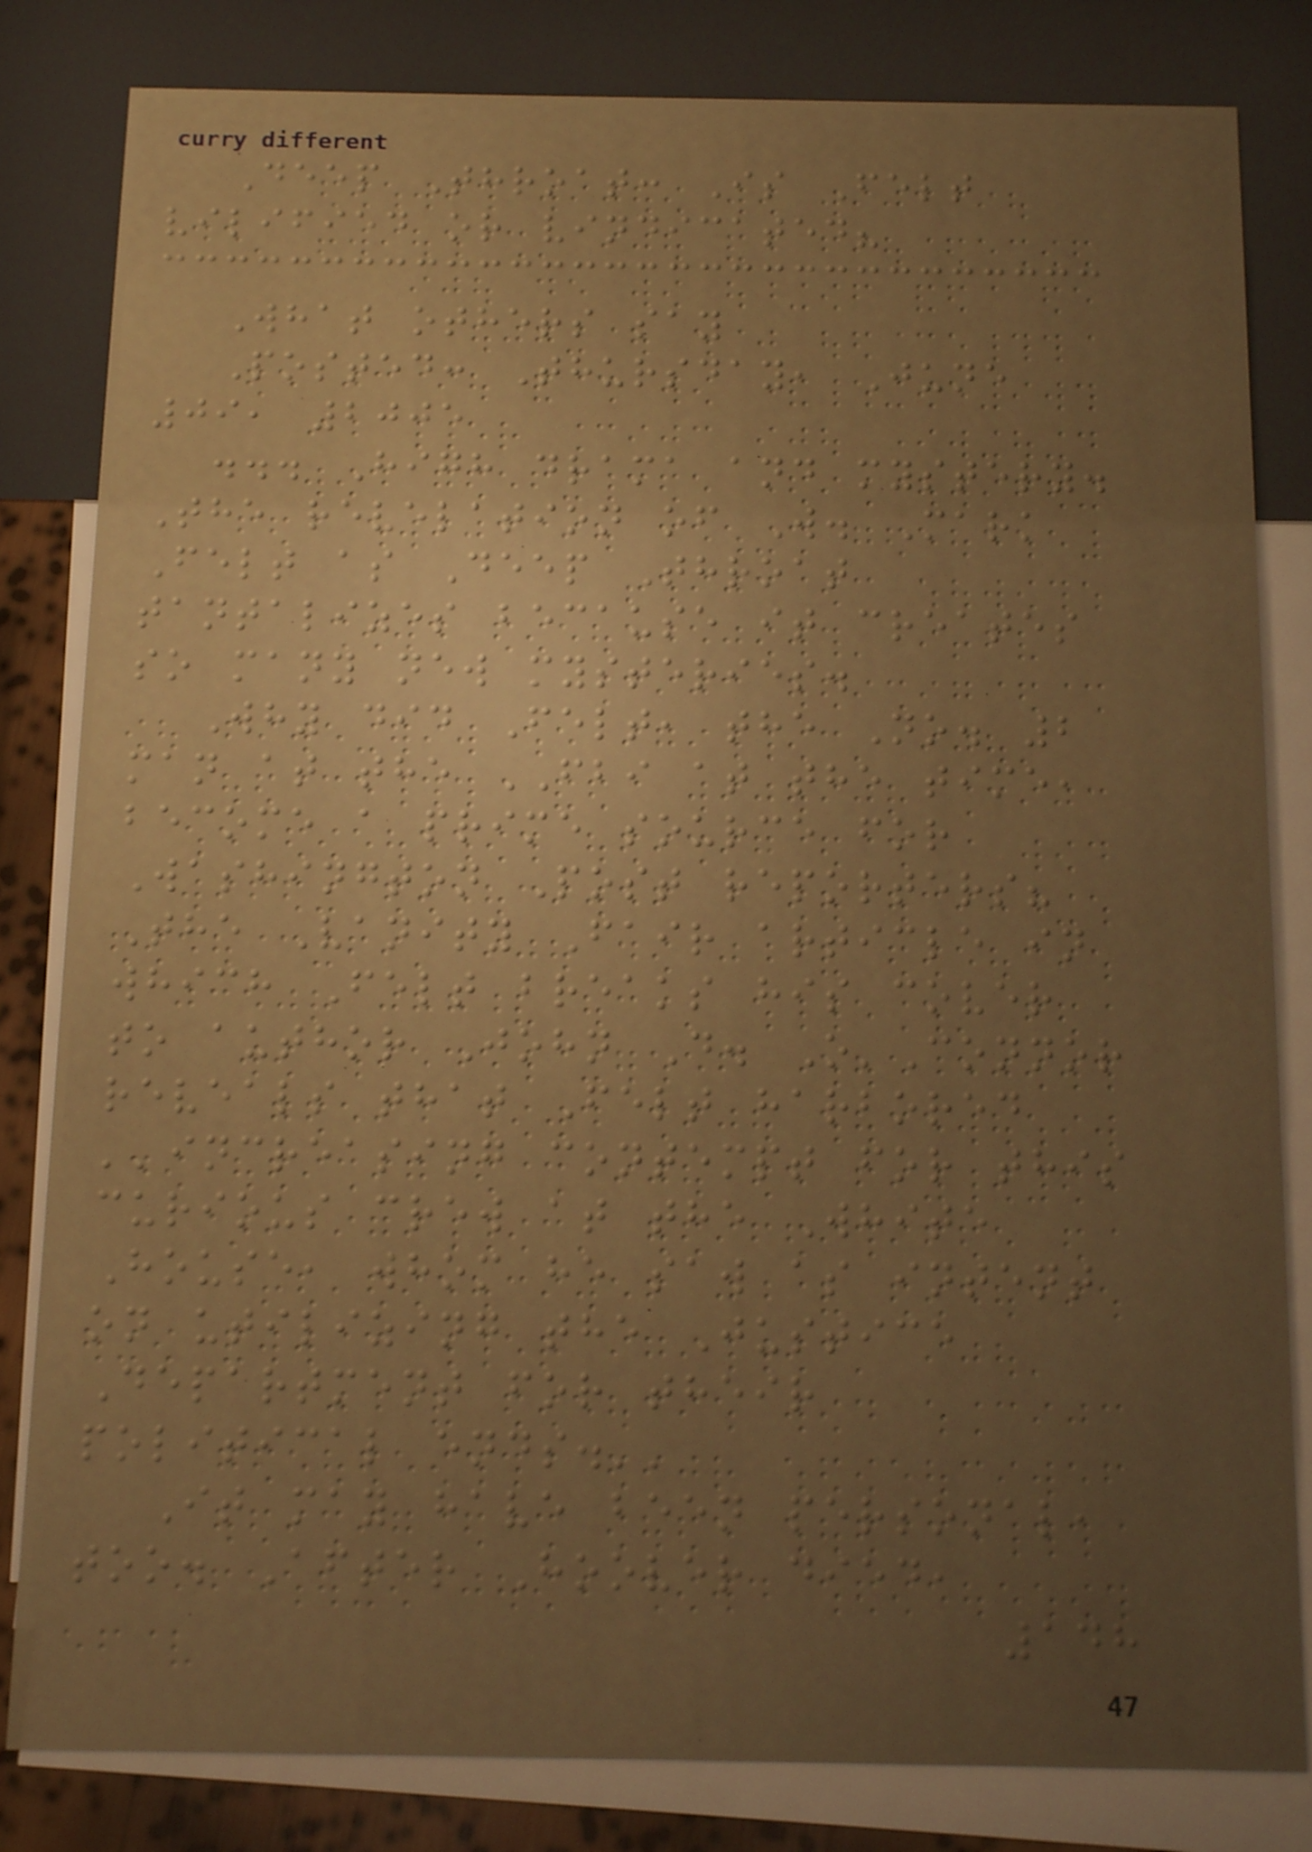Deep Throat: Is Felt
vilified or vindicated?
What others say
Posted: Thursday, June
09, 2005
... High drama and mystery.
The revelation of W. Mark
Felt as Deep Throat
tantalizes because it creates
so many new mysteries.
Why did Felt, the No. 2
man at the FBI at the time,
become a prime source for
Washington Post reporters?
The Vanity Fair article in
which Felt breaks his cover
to author John D. O'Connor
reveals that Felt harbored
''increasing contempt for this
curious crew at the White
House, whom he saw as intent
on utilizing the Justice
Department for their
political ends.''
It may have been personal,
too. After Hoover died,
148
